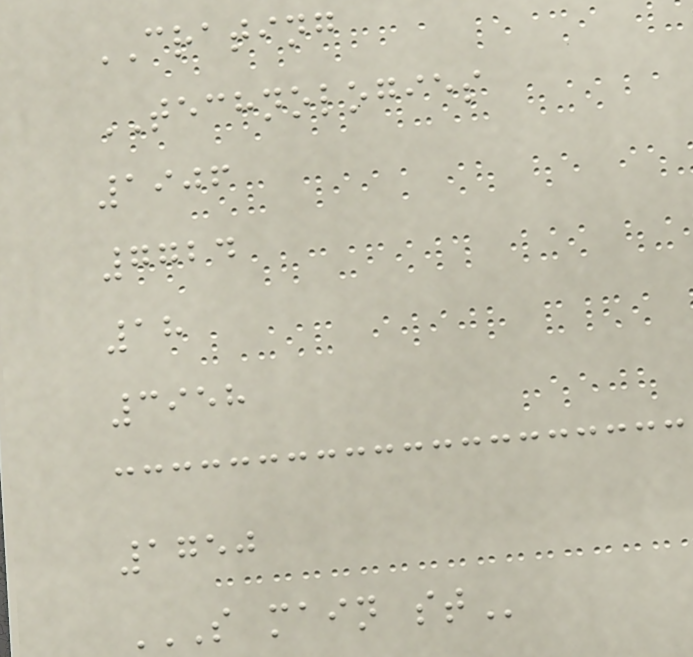CRATING
TECHNOLOGIES
1906
7724
18
3958
1750
S MAIN ST
